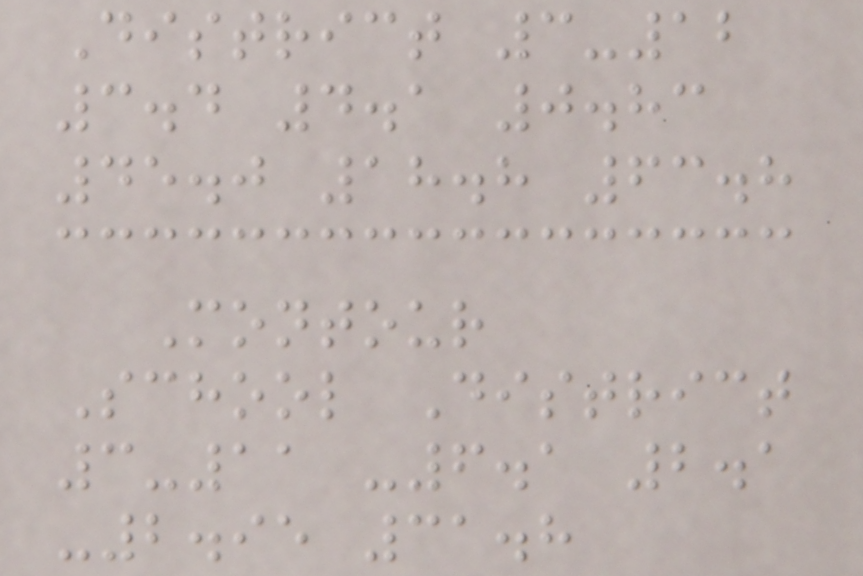District 3-12
3.4 4.1 0.83
45.0 18.8 63.8
Montour
School District
3-11 -6.1 2.1
-2.95 31.8
